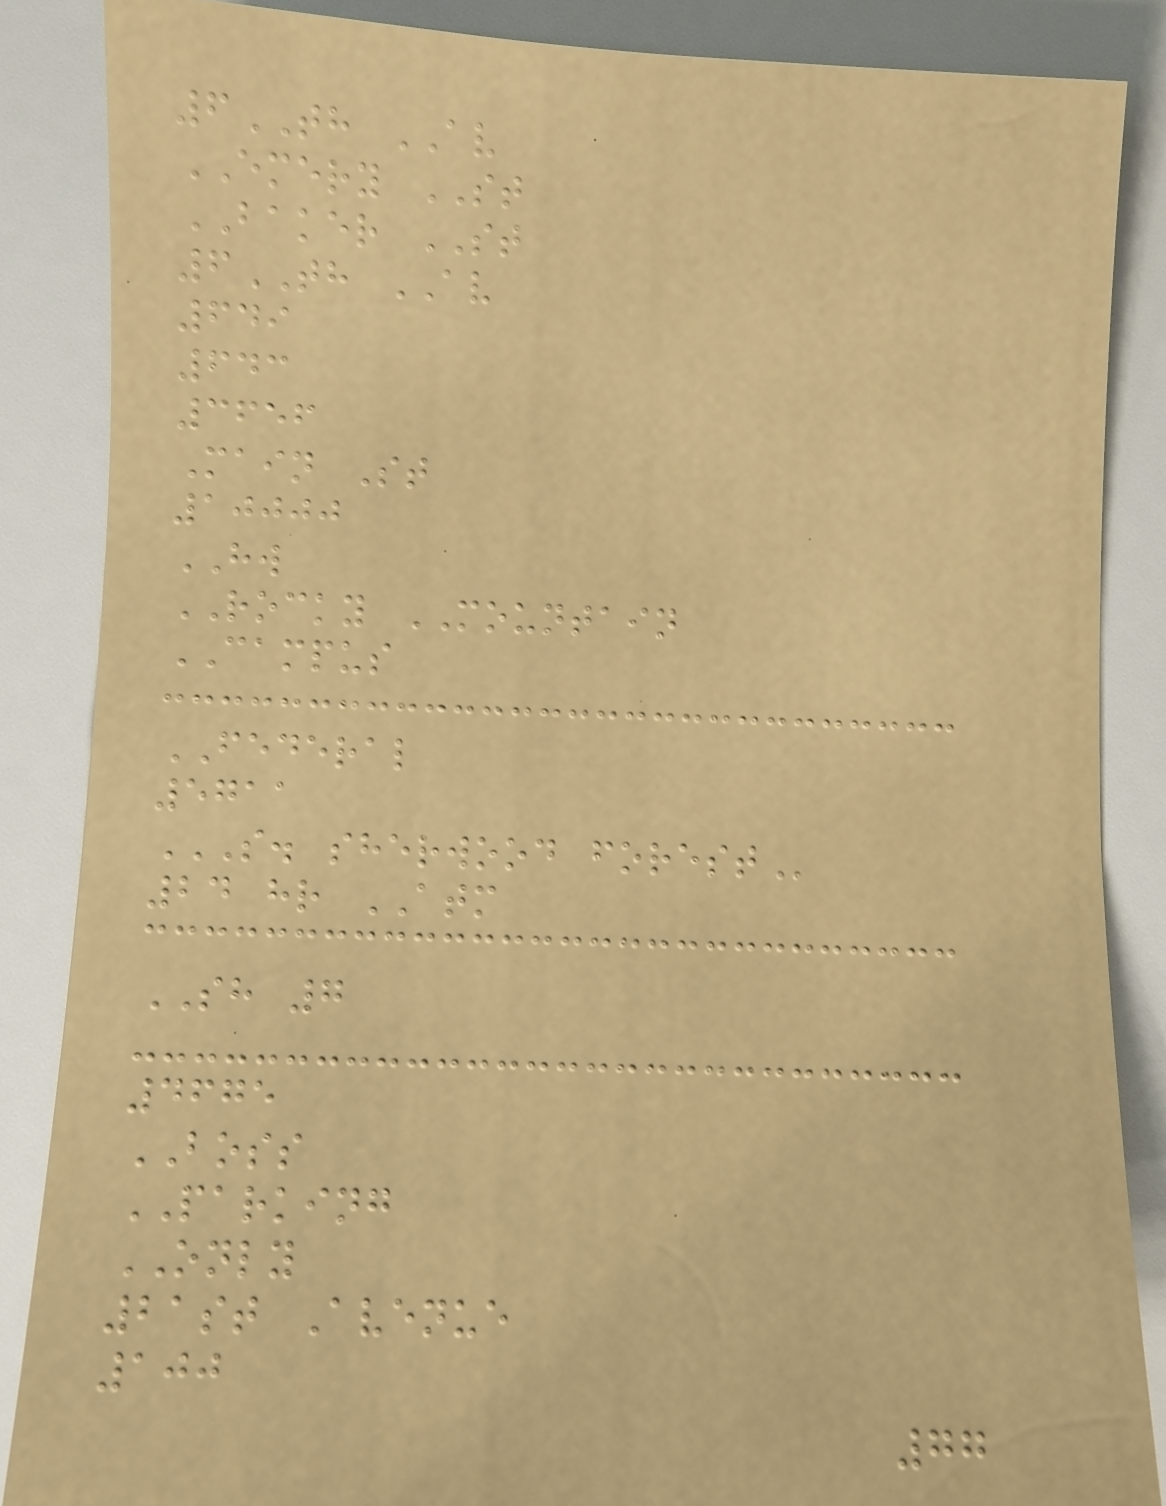6TH AV
EMERY ST
BAKER ST
6TH AV
649
643
3656
Main St
10000
HW
ROCKY MOUNTAIN
CAMPUS
FEDERAL
5711
S. SHERWOOD FOREST
24 hr ATM
SH 7
4675
BOSS
PARKING
ONLY
21st Avenue
100
77
